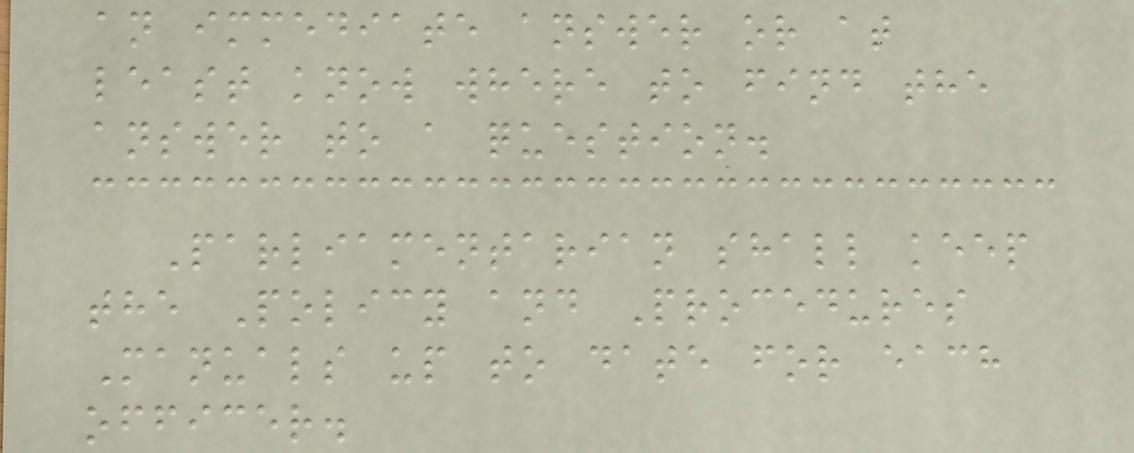an immediate answer or at
least know where to find the
answer to a question.
Parliamentarian shall keep
the Policy and Procedures
Manuals up to date for each
officer.
